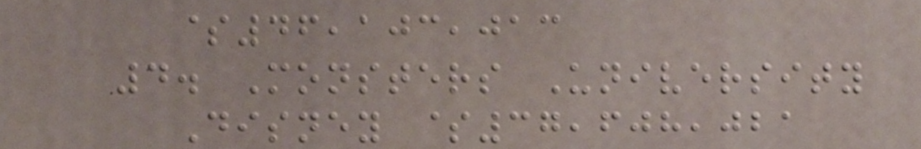$46,103,013
4. Monsters University
Disney $37,608,021
